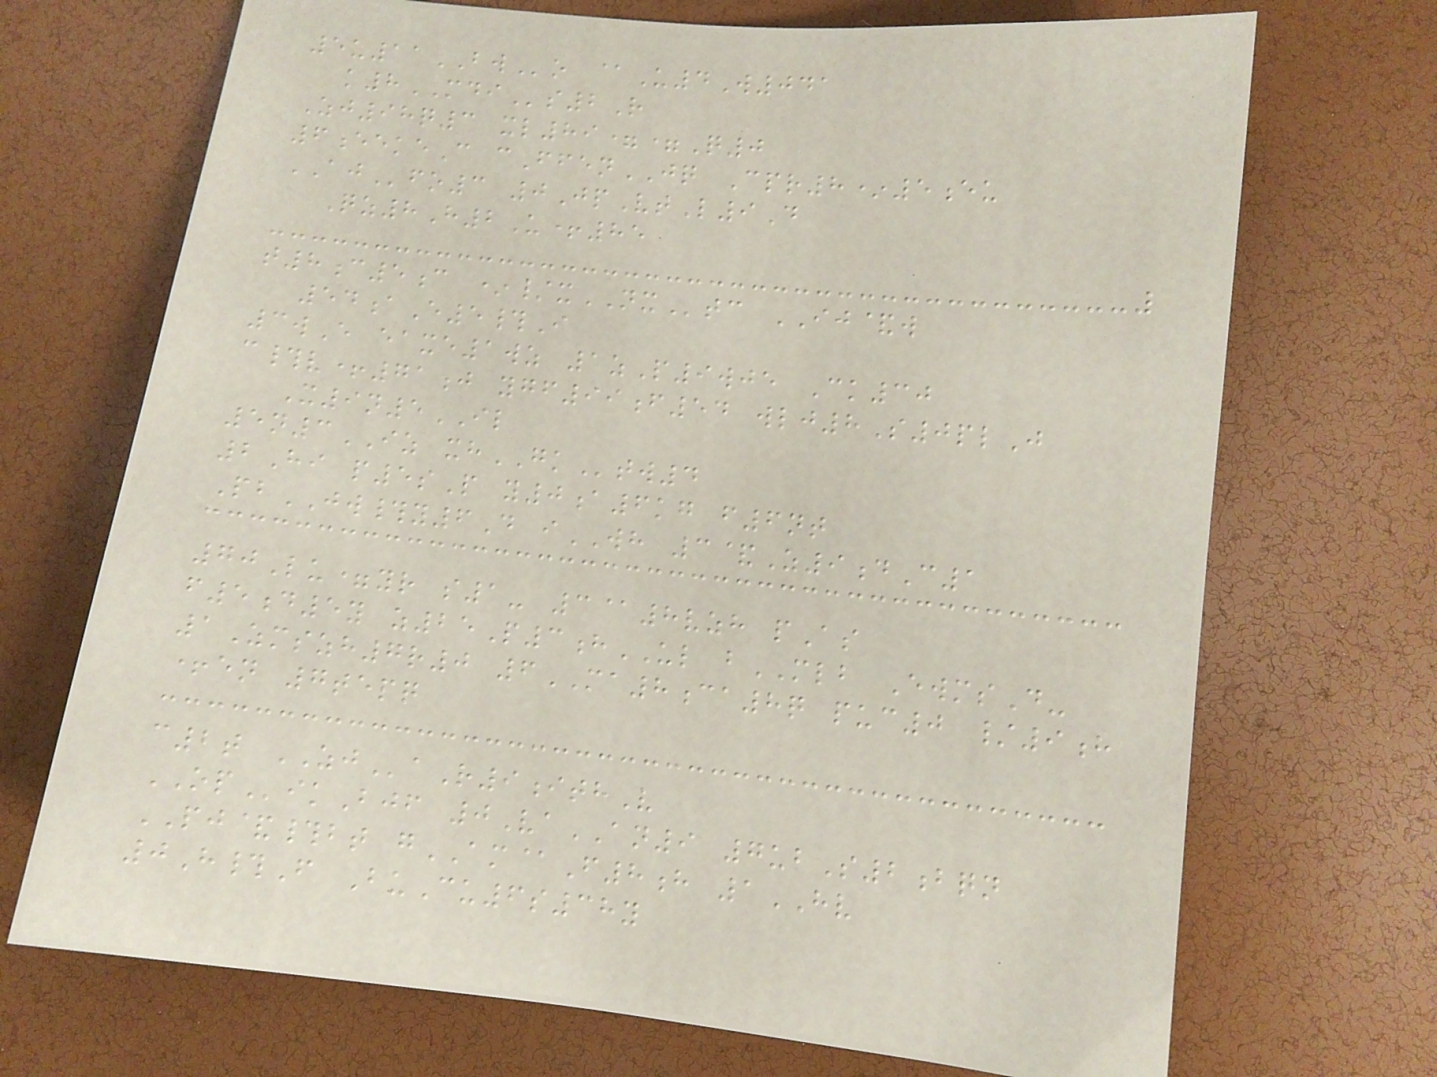5u11BWo @U4W041
k8MDIs2R
Zj98q3 xl89==Q0
6eekeC cFfenJQ Cpr8*5eu
AJfo3 0JpVtL9D
Qz8H2U+85
t8c5c */xNXtc IJ&w
54aE5#I
3wE eaxe1wz 1zP9wje Ck30
c#v+71j ygf99f54 wlj8S0plJ
X9n5IL
5n3IZ xhGKtw4
2Hi p5sP y0a6kg f6nt
PbJW#y6D iWH 3&Z9dC1
70Lu=yr s1- 3@8vzh pAs
f5d5y z25P3hUL bMLB EwmsD-
1Zmszh7r0 6MA8ca8q puc0 /9h
+en 7tepq
c2t ZJaR9ithV
OPikBjf 0VaAN9 7ubS2bqn
PJ&#bt gAM@F8h 1HV
0H#F BuCu6s38y
